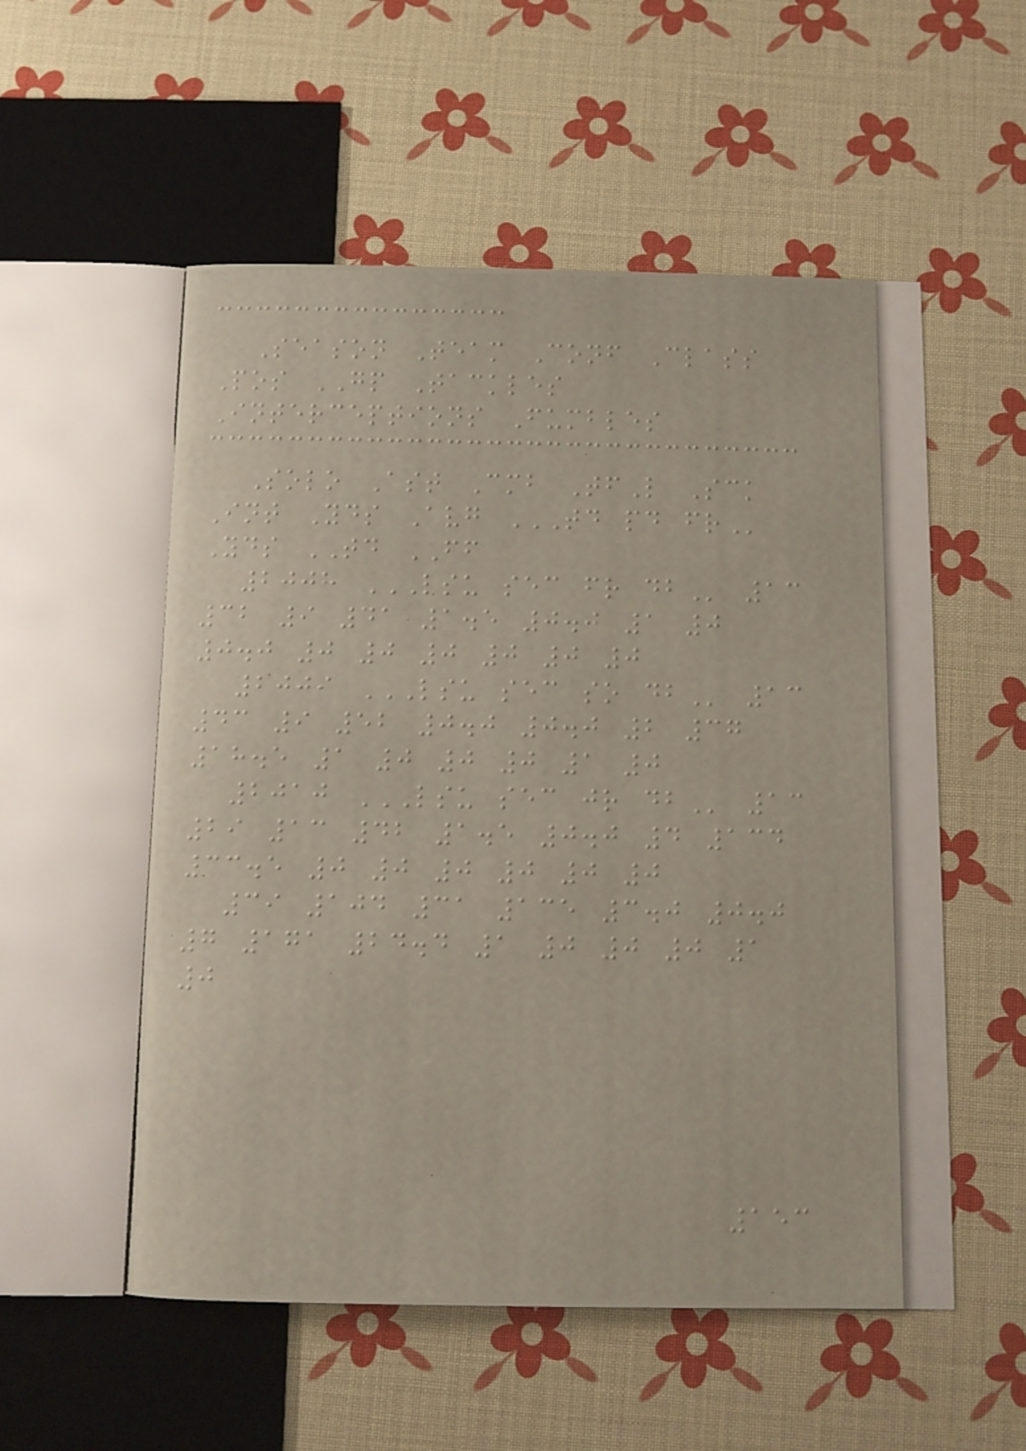Season Team Conf Class
Pos GP Tackles
Interceptions Fumbles
Solo Ast Cmb TfL Sck
Int Yds Avg TD PD FR
Yds TD FF
2008 LSU SEC FR DB 13
32 9 41 1.5 0.0 1 0
0.0 0 0 0 0 0 0
2009 LSU SEC SO DB 13
43 9 52 0.0 0.0 2 37
18.5 1 0 0 0 1 0
2010 LSU SEC JR DB 13
29 13 42 1.5 0.0 4 134
33.5 0 0 0 0 0 0
39 104 31 135 3.0 0.0
7 171 24.4 1 0 0 0 1
0
153
